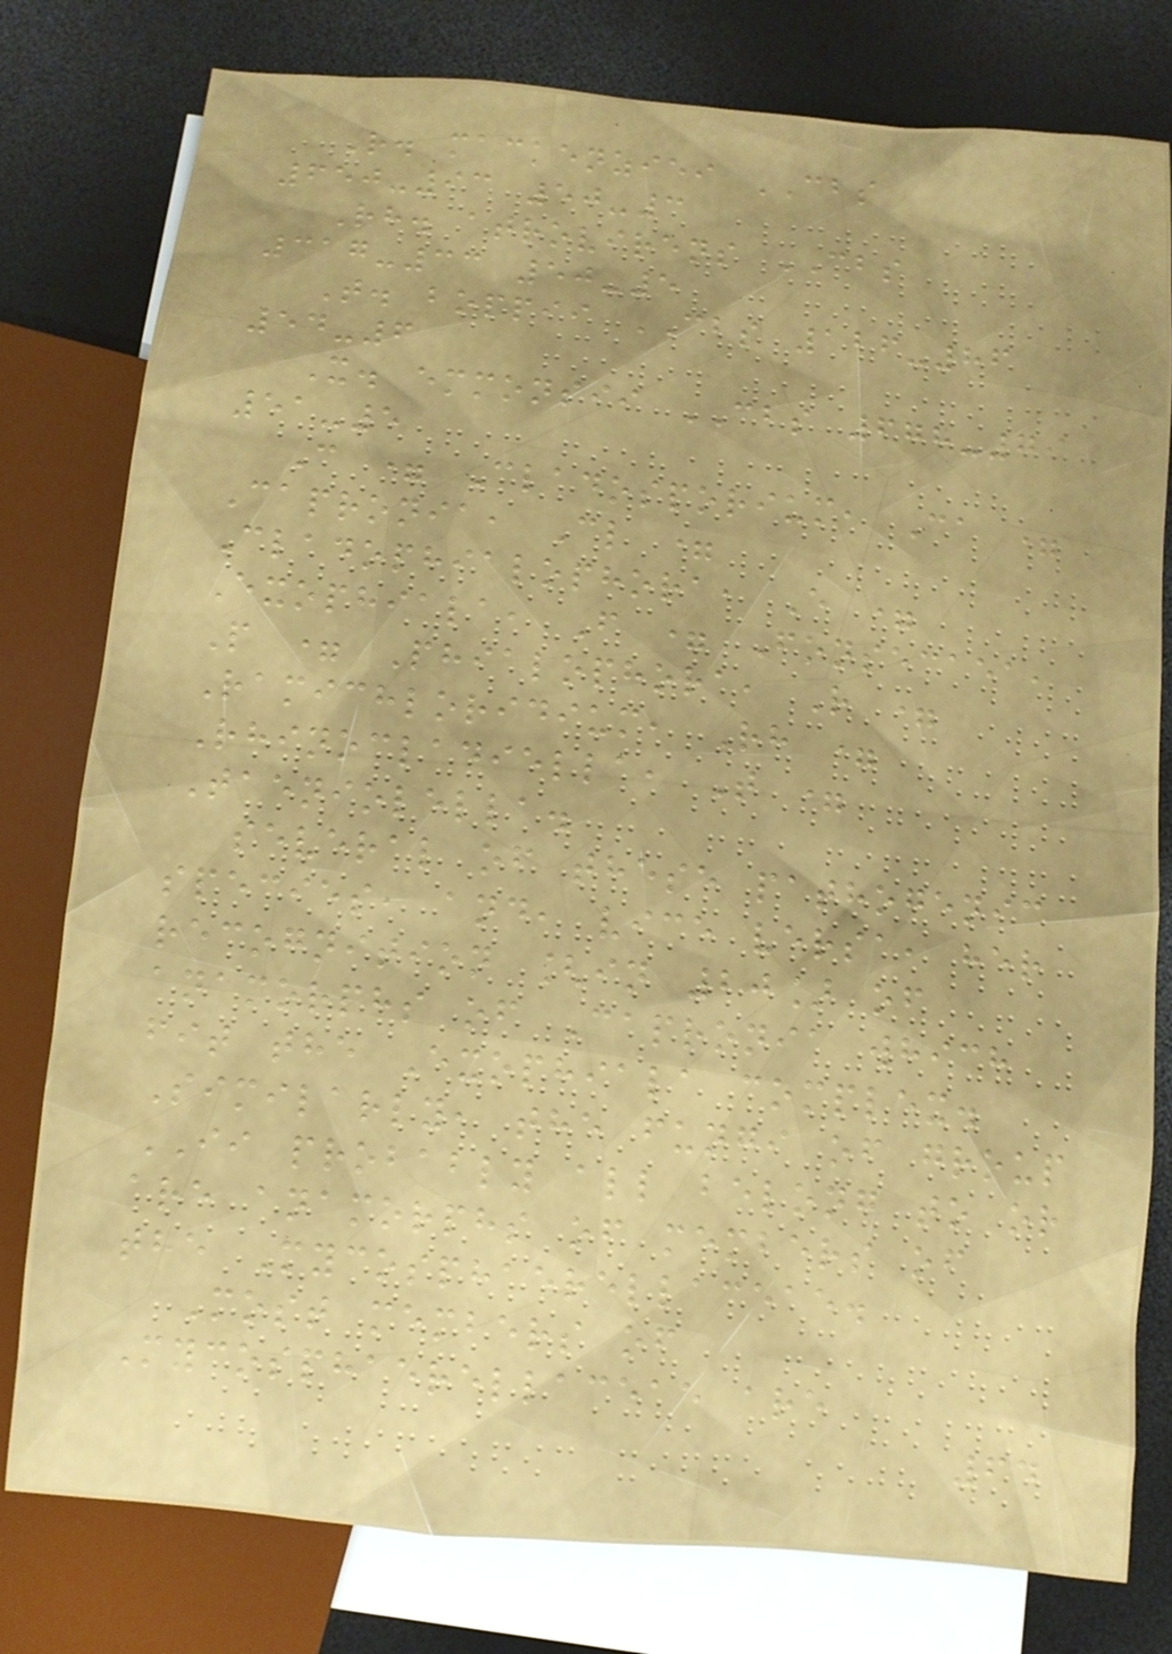R. mackenziei CBS
650-93 50-3
Rh. atrovirens CBS
317-33 50-5
T. boppii CBS 126-86
54-6
X. emmonsii CBS 678-79
51-5
C = Cladosporium, Ca =
Capronia, Cl =
Cladophialophora, E =
Exophiala, F = Fonsecaea,
P = Phialophora, R =
Ramichloridium, Rh =
Rhinocladiella, T =
Taeniolella.
several of these pathogenic
species, and, vice versa, her
recognition [in 20] of
anamorphs of Capronia which
fit the Exophiala complex.
Similarly, the fungi of group
II probably all belong to or
are anamorphs of members of
the Mycosphaerellaceae.
Most members of
Mycosphaerellaceae are
64
